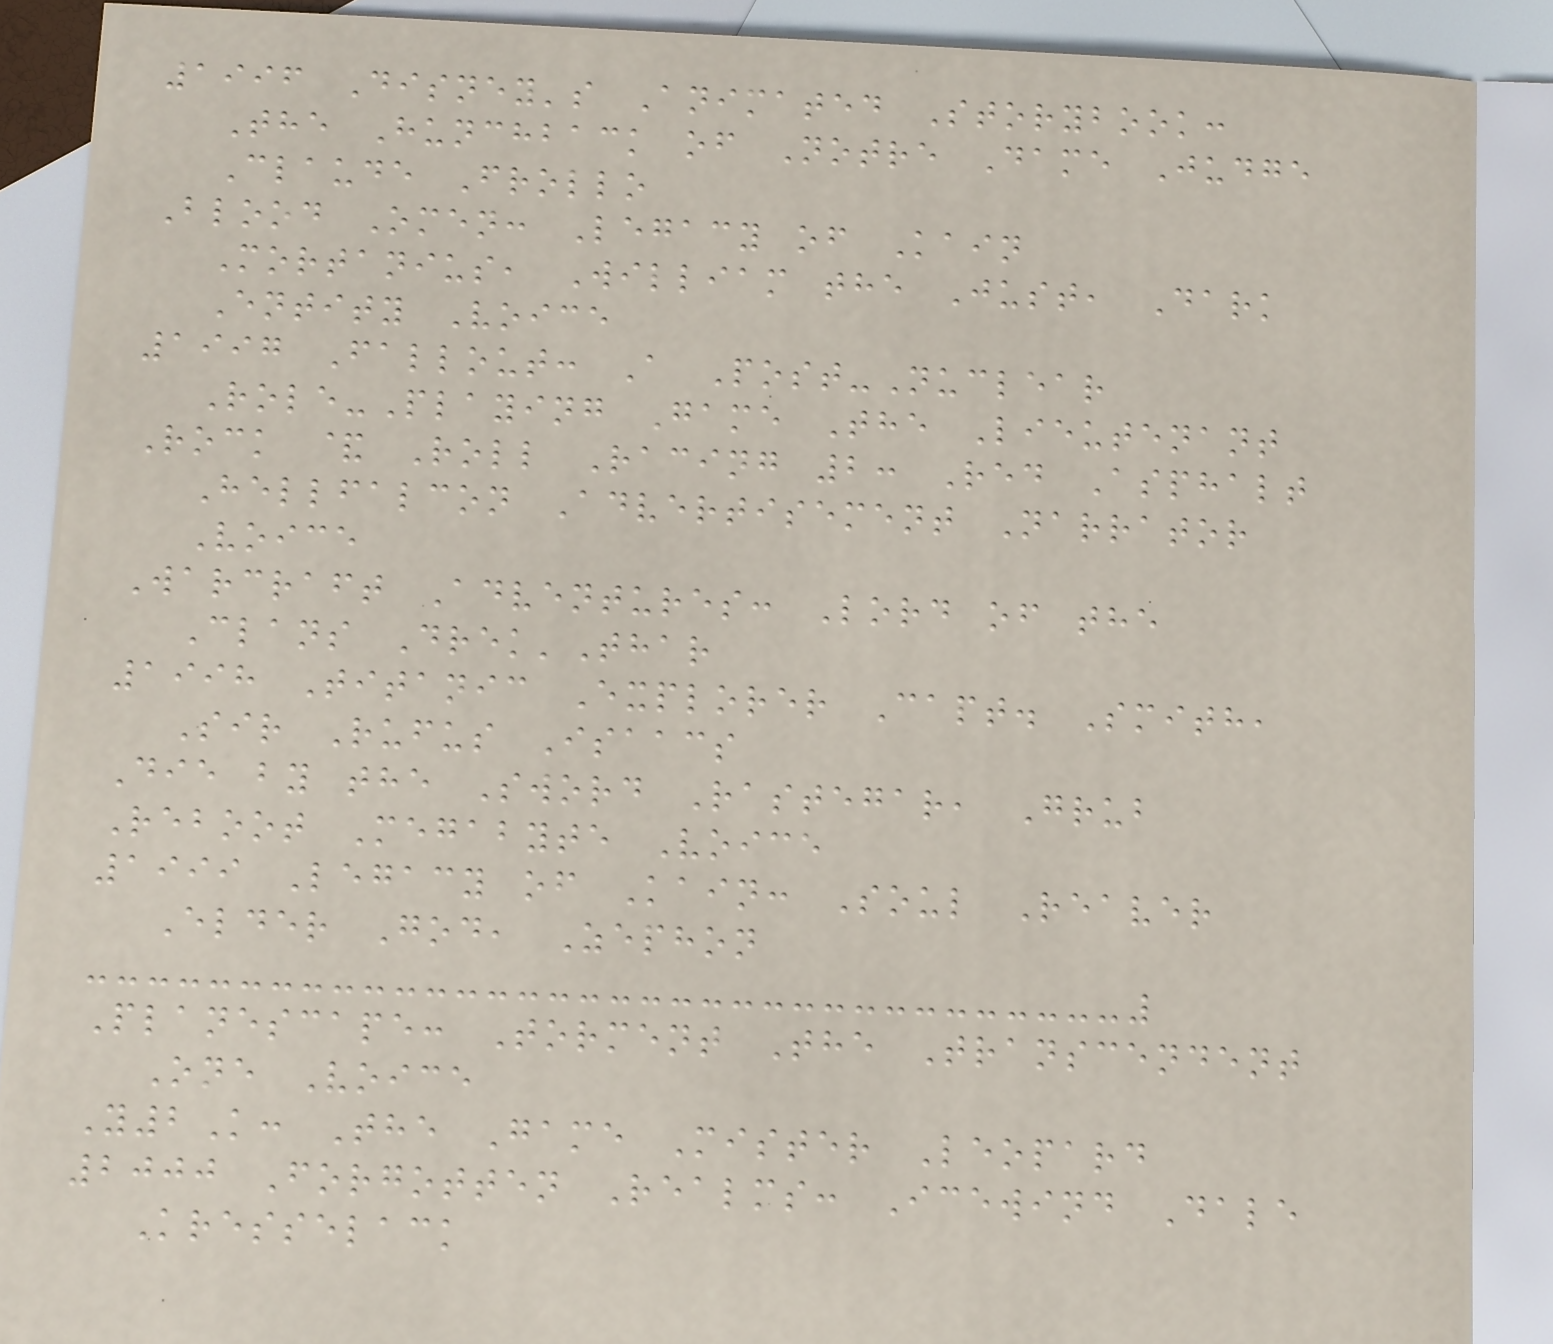1996 Disney's Animated Storybook:
The Hunchback of Notre Dame Judge
Claude Frollo
Blood Omen: Legacy of Kain
Mortanius, William the Just, Dark
Entity Voice
1997 Fallout: A Post-Nuclear
Role-Playing Game The Lieutenant
Rock & Roll Racing 2: Red Asphalt
Hellfalcon Advertisement Narrator
Voice
Warcraft Adventures: Lord of the
Clans Drek'Thar
1998 Titanic Explorer Capt. Smith,
Sir Rufus Isaacs
Die by the Sword Rastegar, Grub
Reboot Megabyte Voice
1999 Legacy of Kain: Soul Reaver
Elder God, Zephon
Planescape: Torment The Transcendent
One Voice
Y2K: The Game Mister Leopard
2000 Forgotten Realms: Icewind Dale
Kresselack
